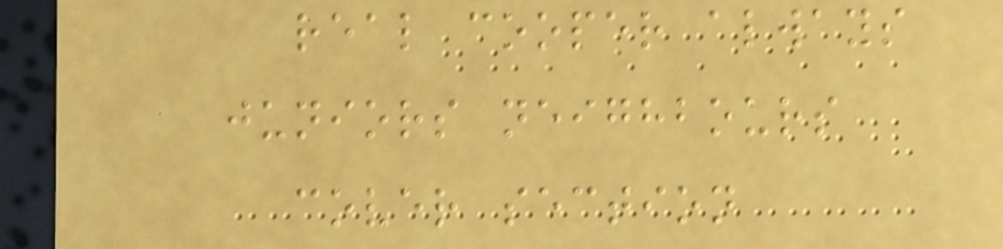real cooper always
juniors neighbours
cover section
